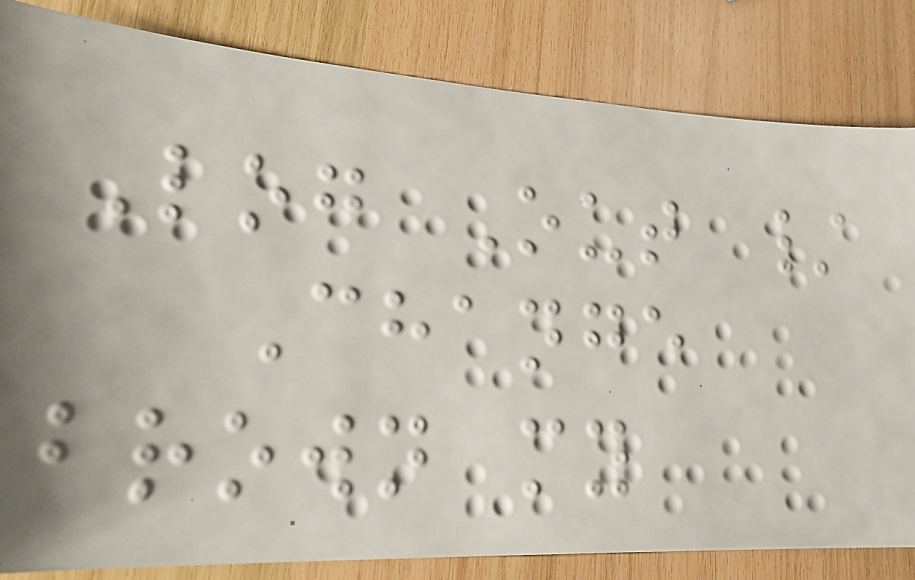Log Out /
Change
brown my
